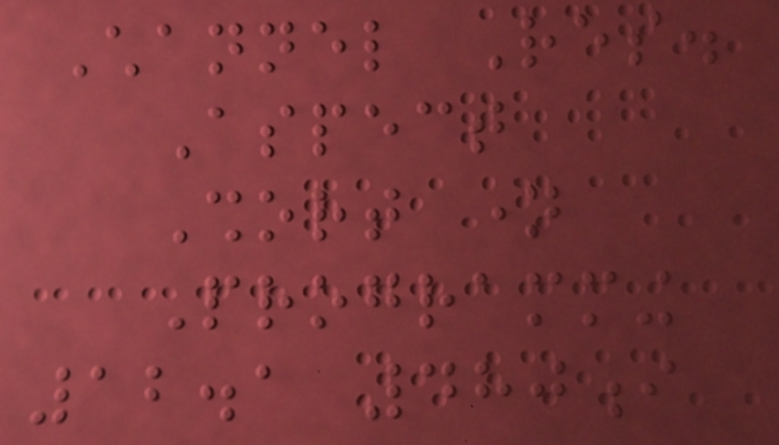Channel Res.
Aspect
Short name
Programming
12.1 480i
